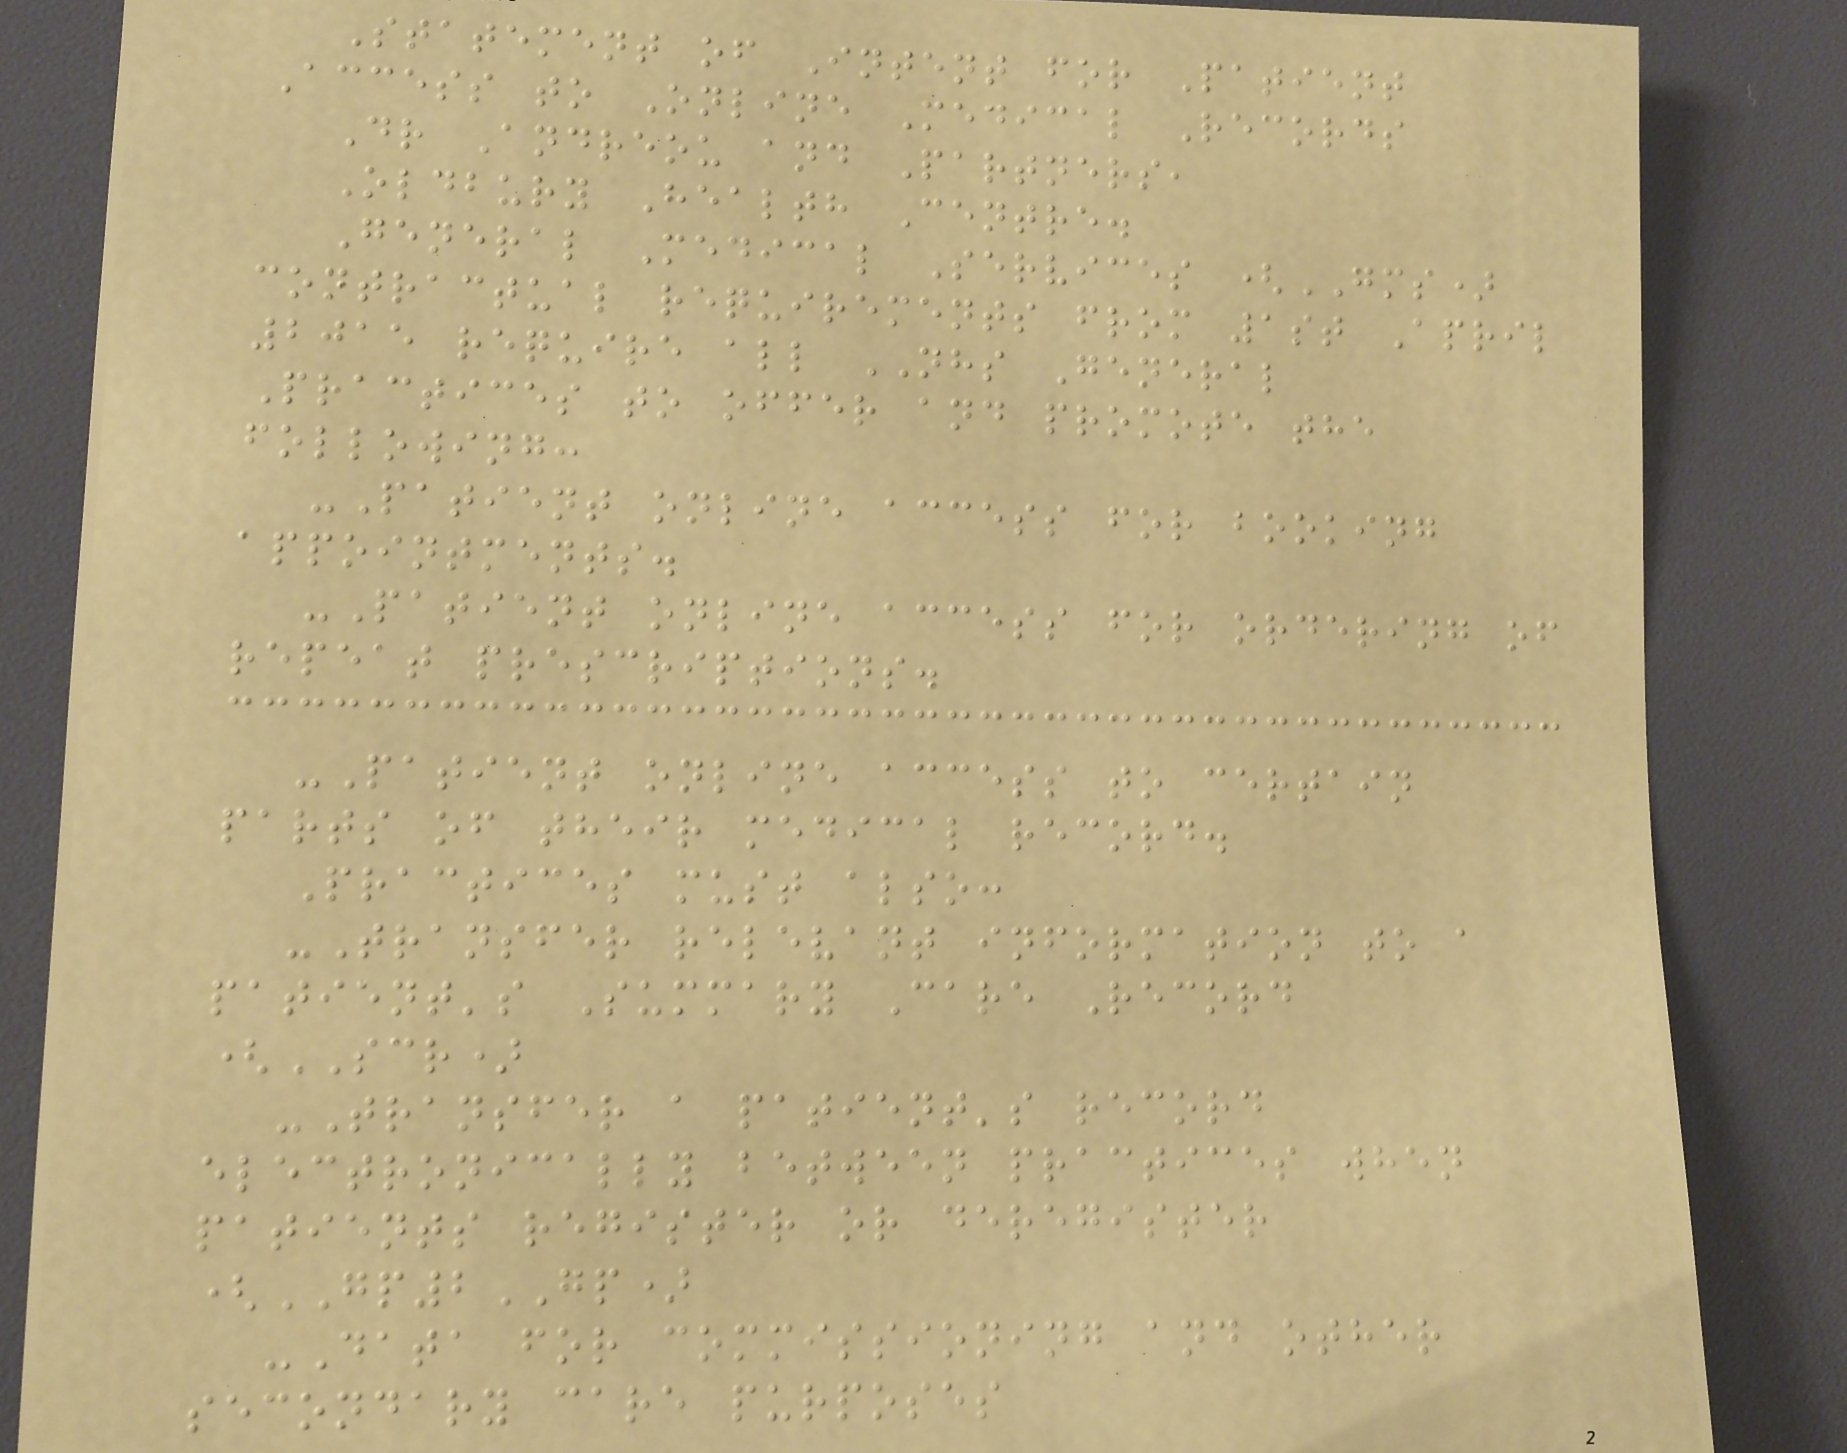Statement of Intent for Patient
Access to Online Medical Records
Dr Andreou and Partners,
Oldbury Health Centre.
General Medical Services (GMS)
contractual requirements from 1st April
2015 require all NHS General
Practices to offer and promote the
following:
-Patient online access for booking
appointments.
-Patient online access for ordering of
repeat prescriptions.
-Patient online access to certain
parts of their medical record.
Practices must also:
-Transfer relevant information to a
patient's Summary Care Record
(SCR)
-Transfer a patient's record
electronically between practices when
patients register or deregister
(GP2GP)
-Data for commissioning and other
secondary care purposes
